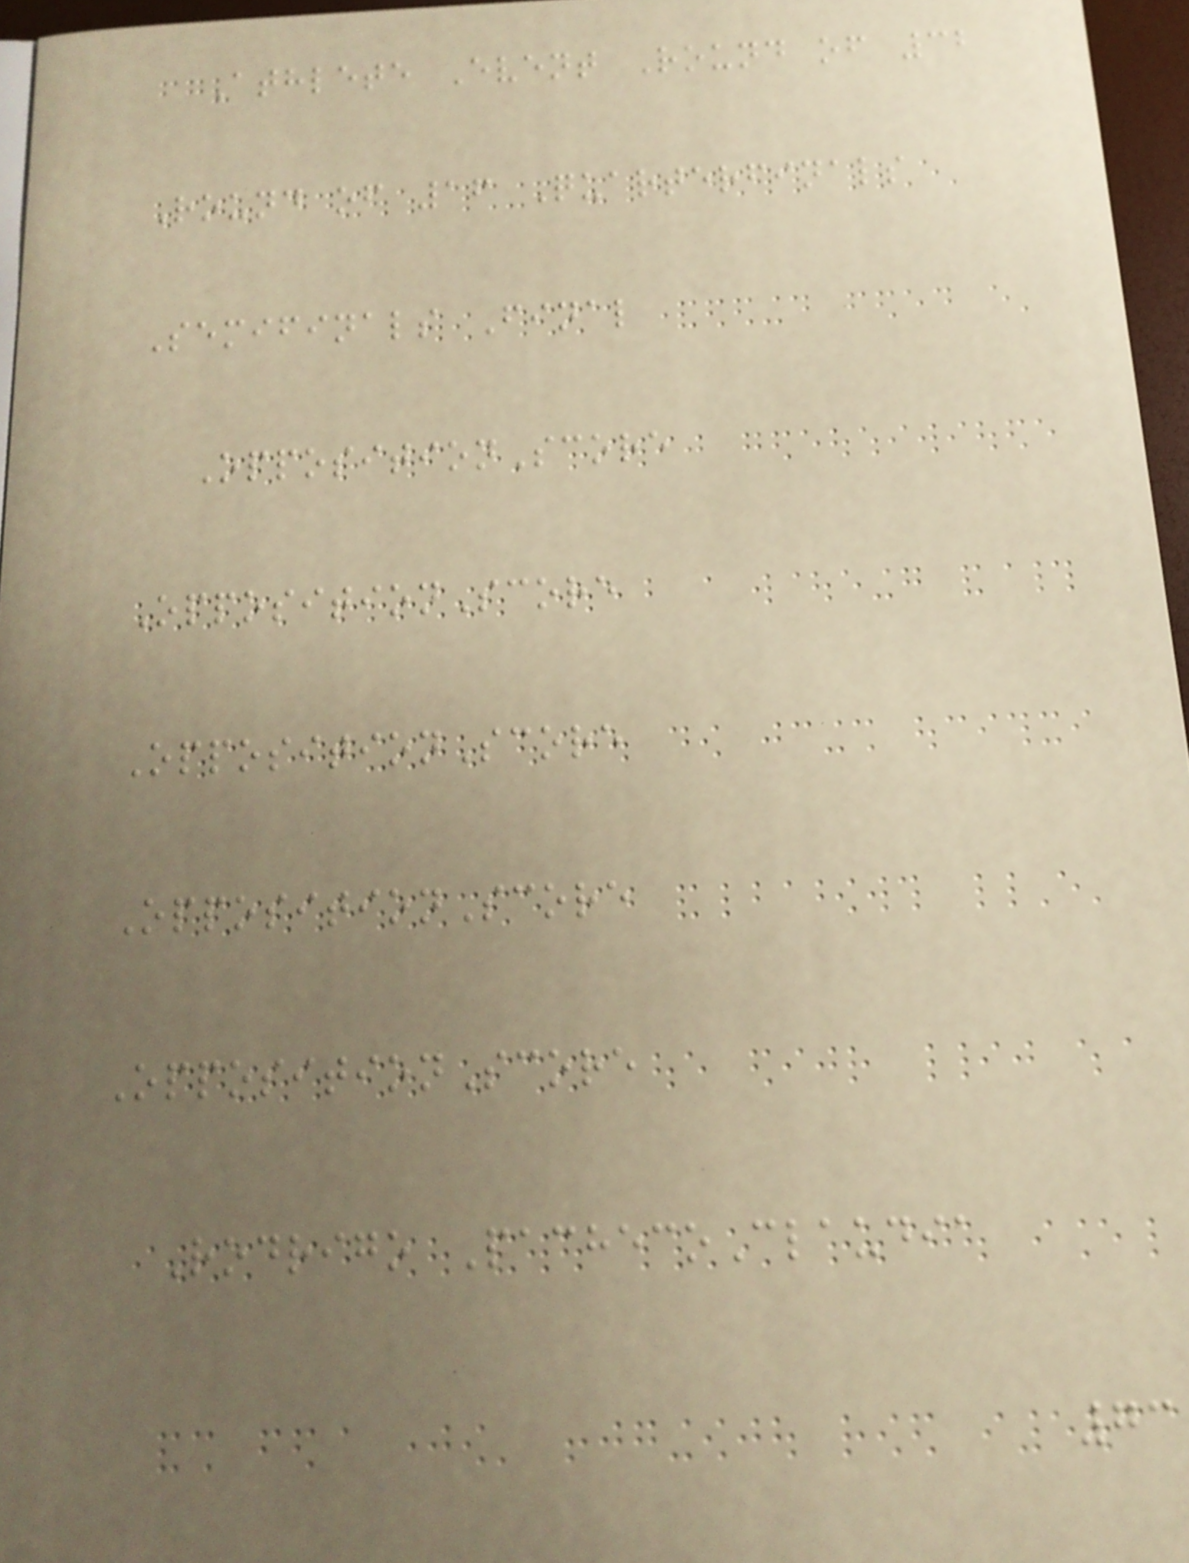Athlete Event Round of 32
Round of 16 Quarterfinals
Semifinals Final
OppositionScore
OppositionScore
OppositionScore
OppositionScore
OppositionScore
Rodrigo PachecoClaudia
73
